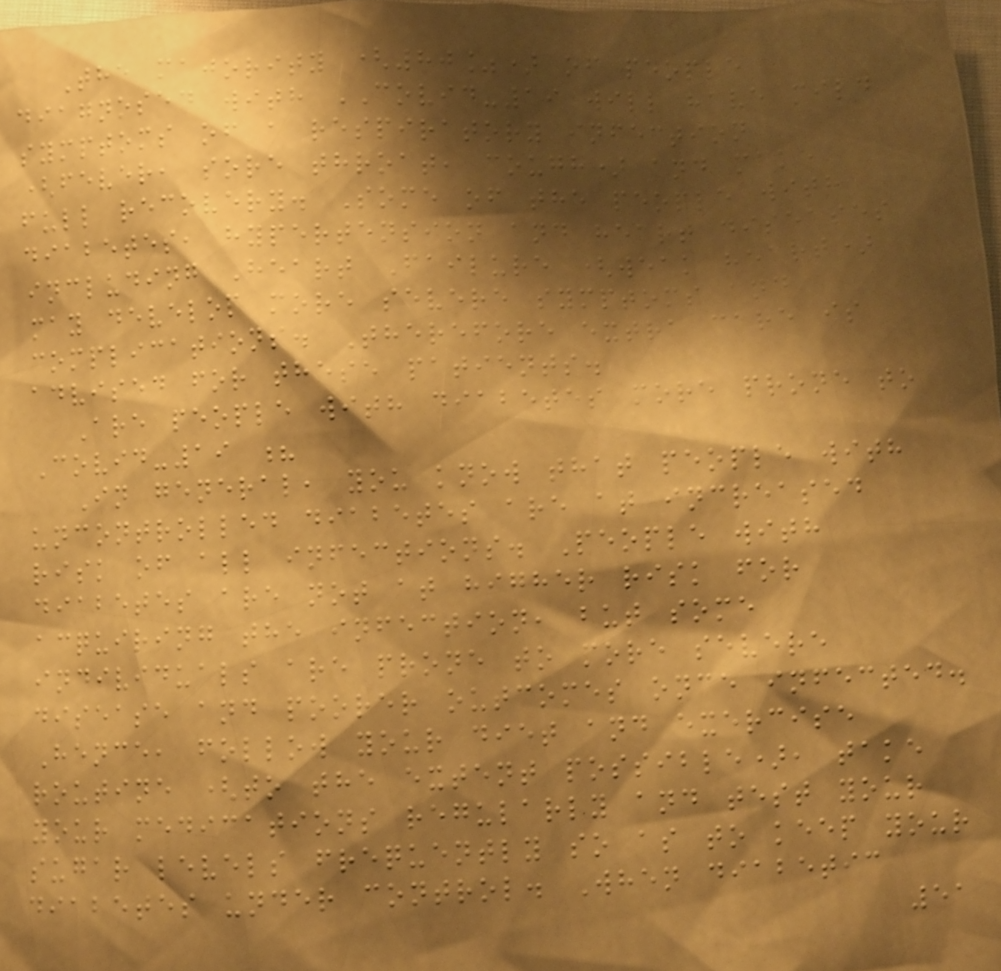The majority (80%) of people
diagnosed with COVID-19 will have mild
symptoms of a respiratory infection
(fever, sore throat, cough) and make
full recovery. Some of the people with
diabetes, hypertension and heart diseases
including Heart Failure (weak heart)
may develop more severe symptoms and
complications. Therefore extra care is
advised for these patients.
Are people with diabetes more prone to
Covid-19 ?
In general, you know that people with
uncontrolled diabetes are at increased
risk of all infections. People with
diabetes are not at higher risk for
acquiring the infection, but some
individuals are prone to more severe
disease and poorer outcomes once infected.
Hence, follow your diet and exercise
routine (to the extent possible), take
your medications regularly and test your
sugar levels frequently so as to keep your
diabetes under control. When diabetic
51
